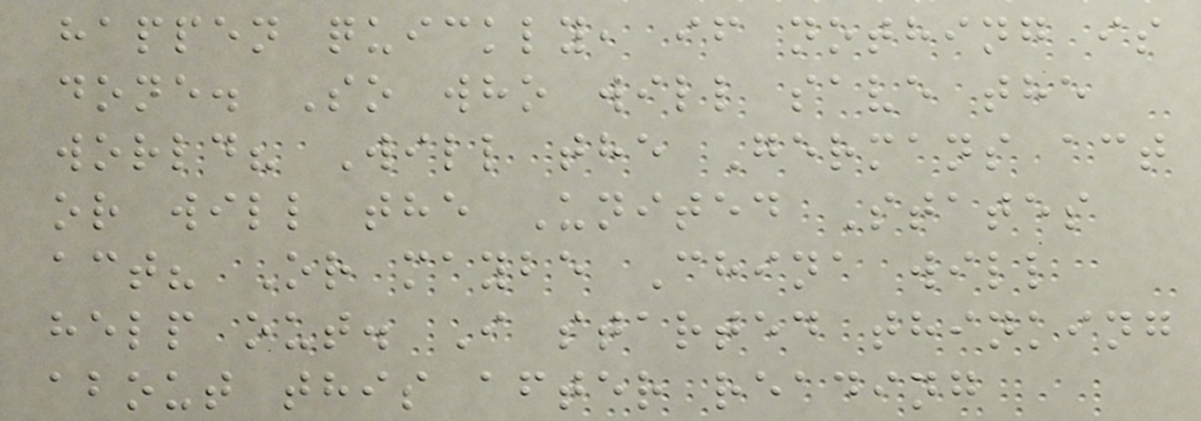happen quickly, if nothing is
done. So who will save the
world? Will the Germans act
or will the United States
act? Or maybe China will
help out. I started thinking
about this after reading
